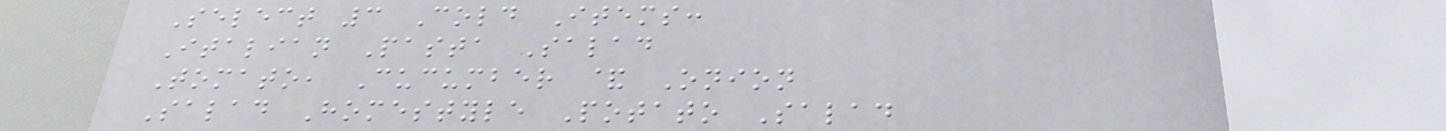Select 3 Cold Items:
Italian Pasta Salad
Tomato, Cucumber & Onion
Salad Homestyle Potato Salad
